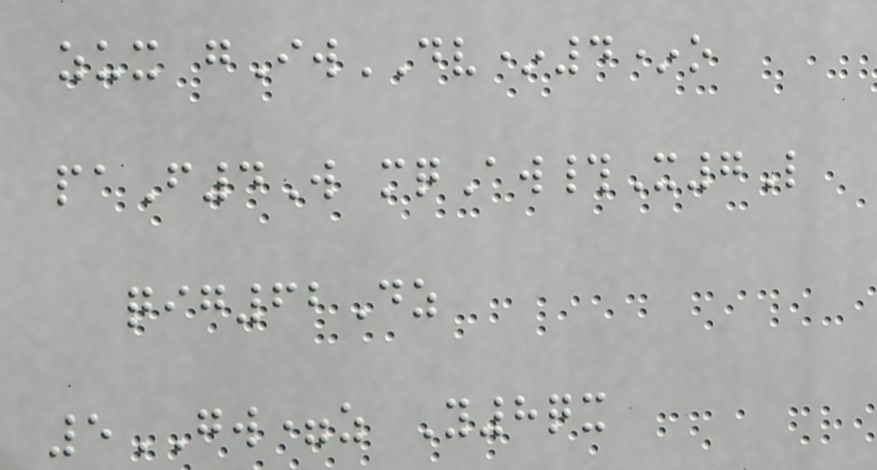zux gIwDV*4*o
paF4W mqAw#X7L
qig62Dz
5GW=z Y8qx
